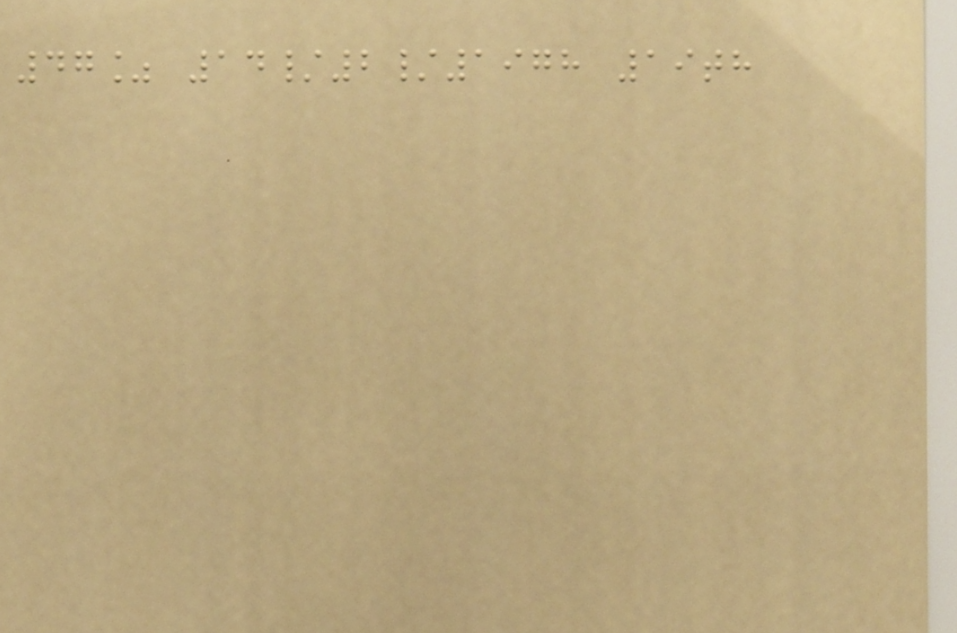47% 14/2/1978 19th
